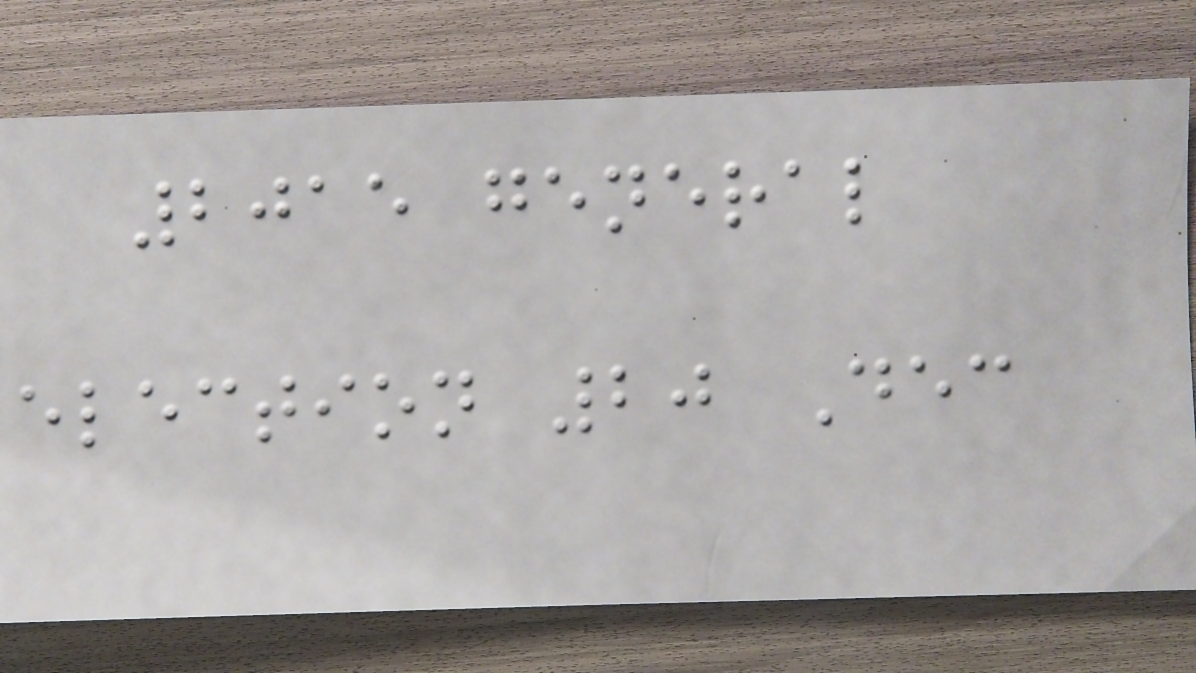2015 general
election 20 Dec
